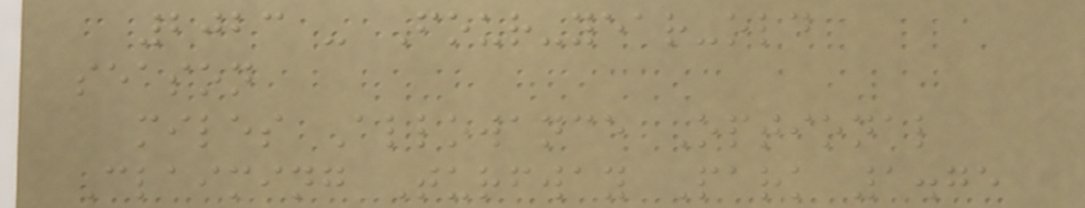2023 - Four-year-old
season
miles Allowance Optional
Claiming Turfway Park 1.75
